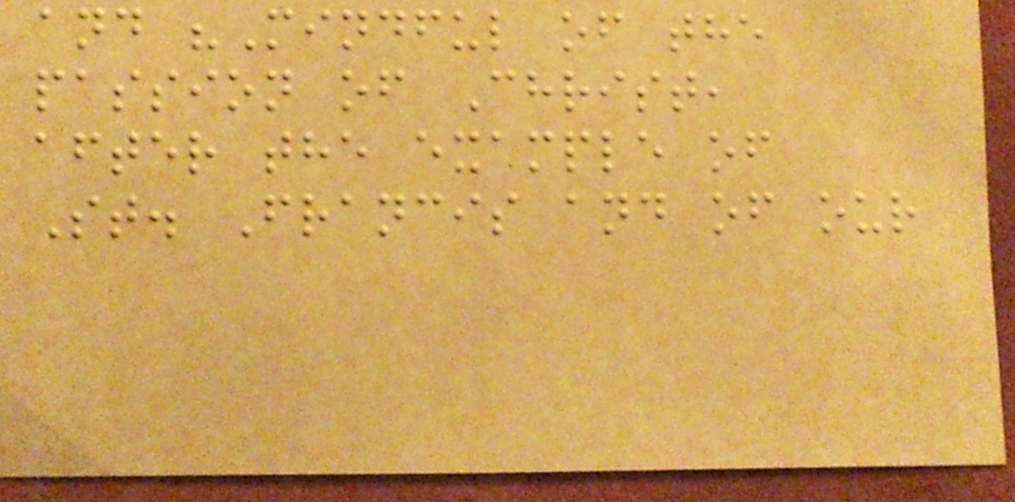and "Mindful of the
passion of Christ,
after the example of
St. Francis and of our
